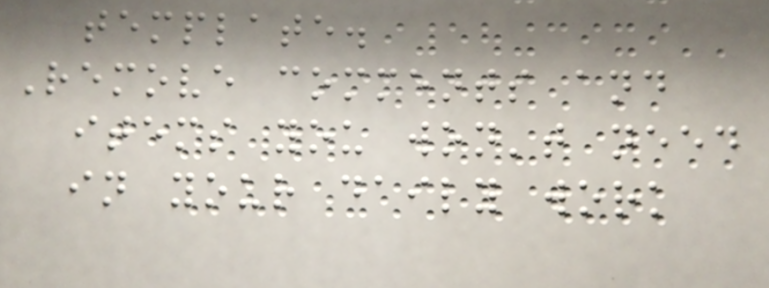template.
Remove comments and
items you won't need
in your daily work
